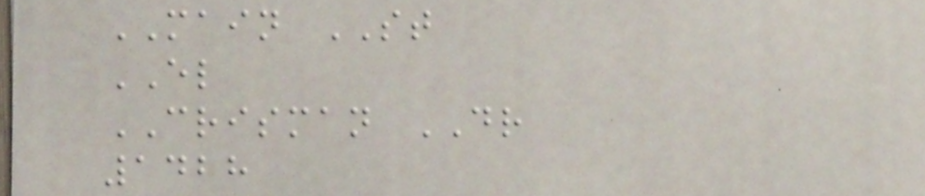MAIN ST
EL
CRISMAN DR
1428
